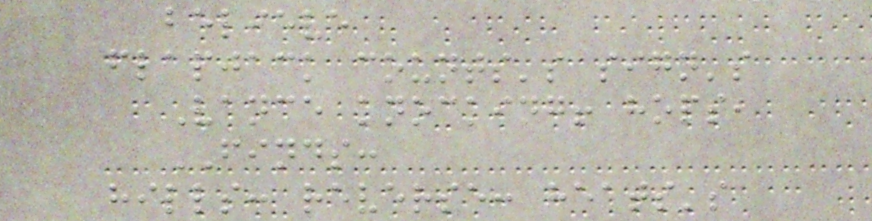believe
flapjack counts's sign's
Vance knocking! hops,
FINDS:
hills: reverse: heats's
